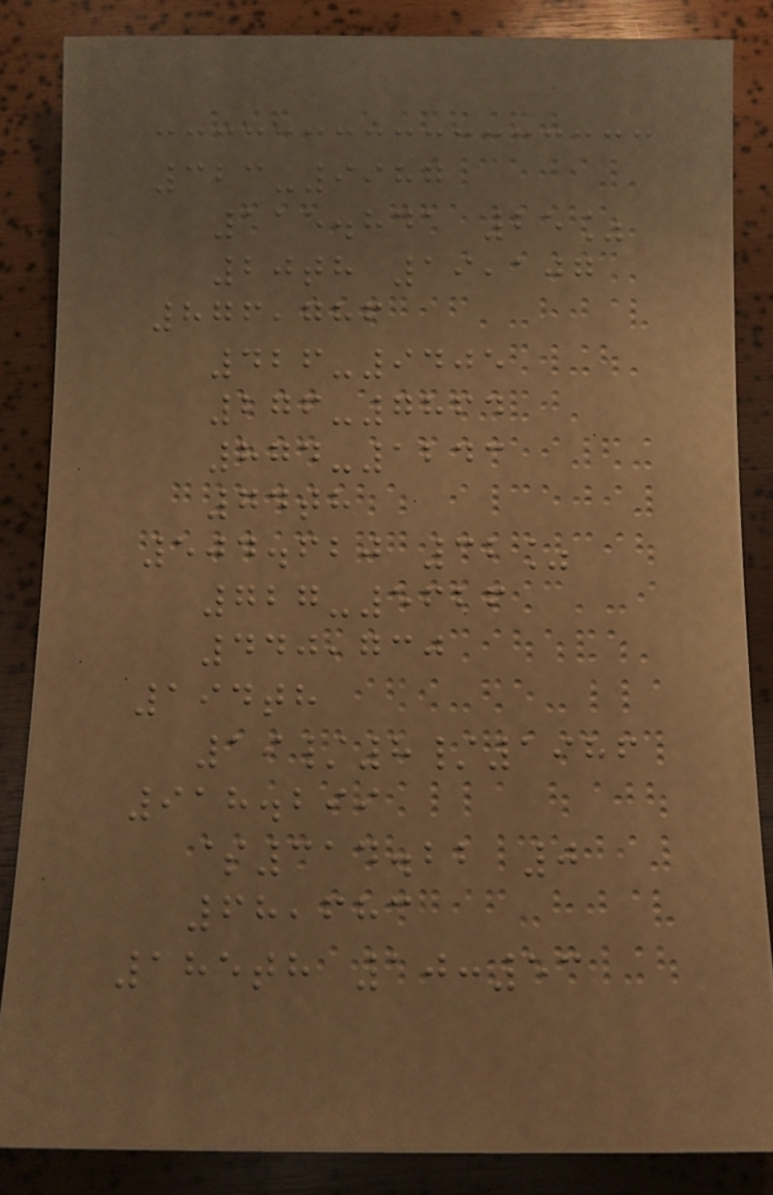323-9987
115.841 25%
20th 19,107
876,786
426-9405
276-7864
874-1243
74th
504.620 32%
727-5626
440,730
194th
19/8/1986
918.299
$314.22 0
68,683
185th 10:53
